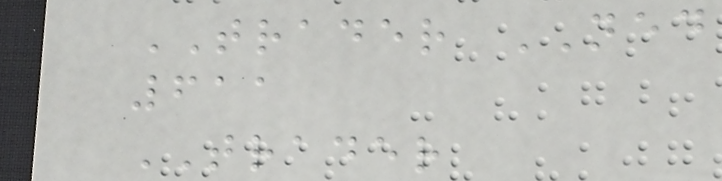TRADER NED
611
TRADER
